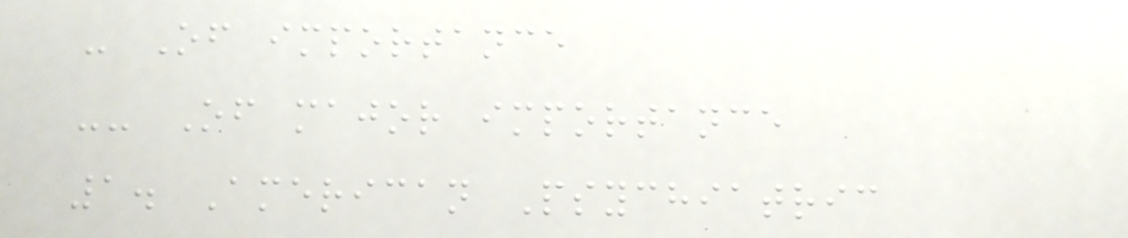- Of importance
-- Of major importance
1. American Psychiatric
